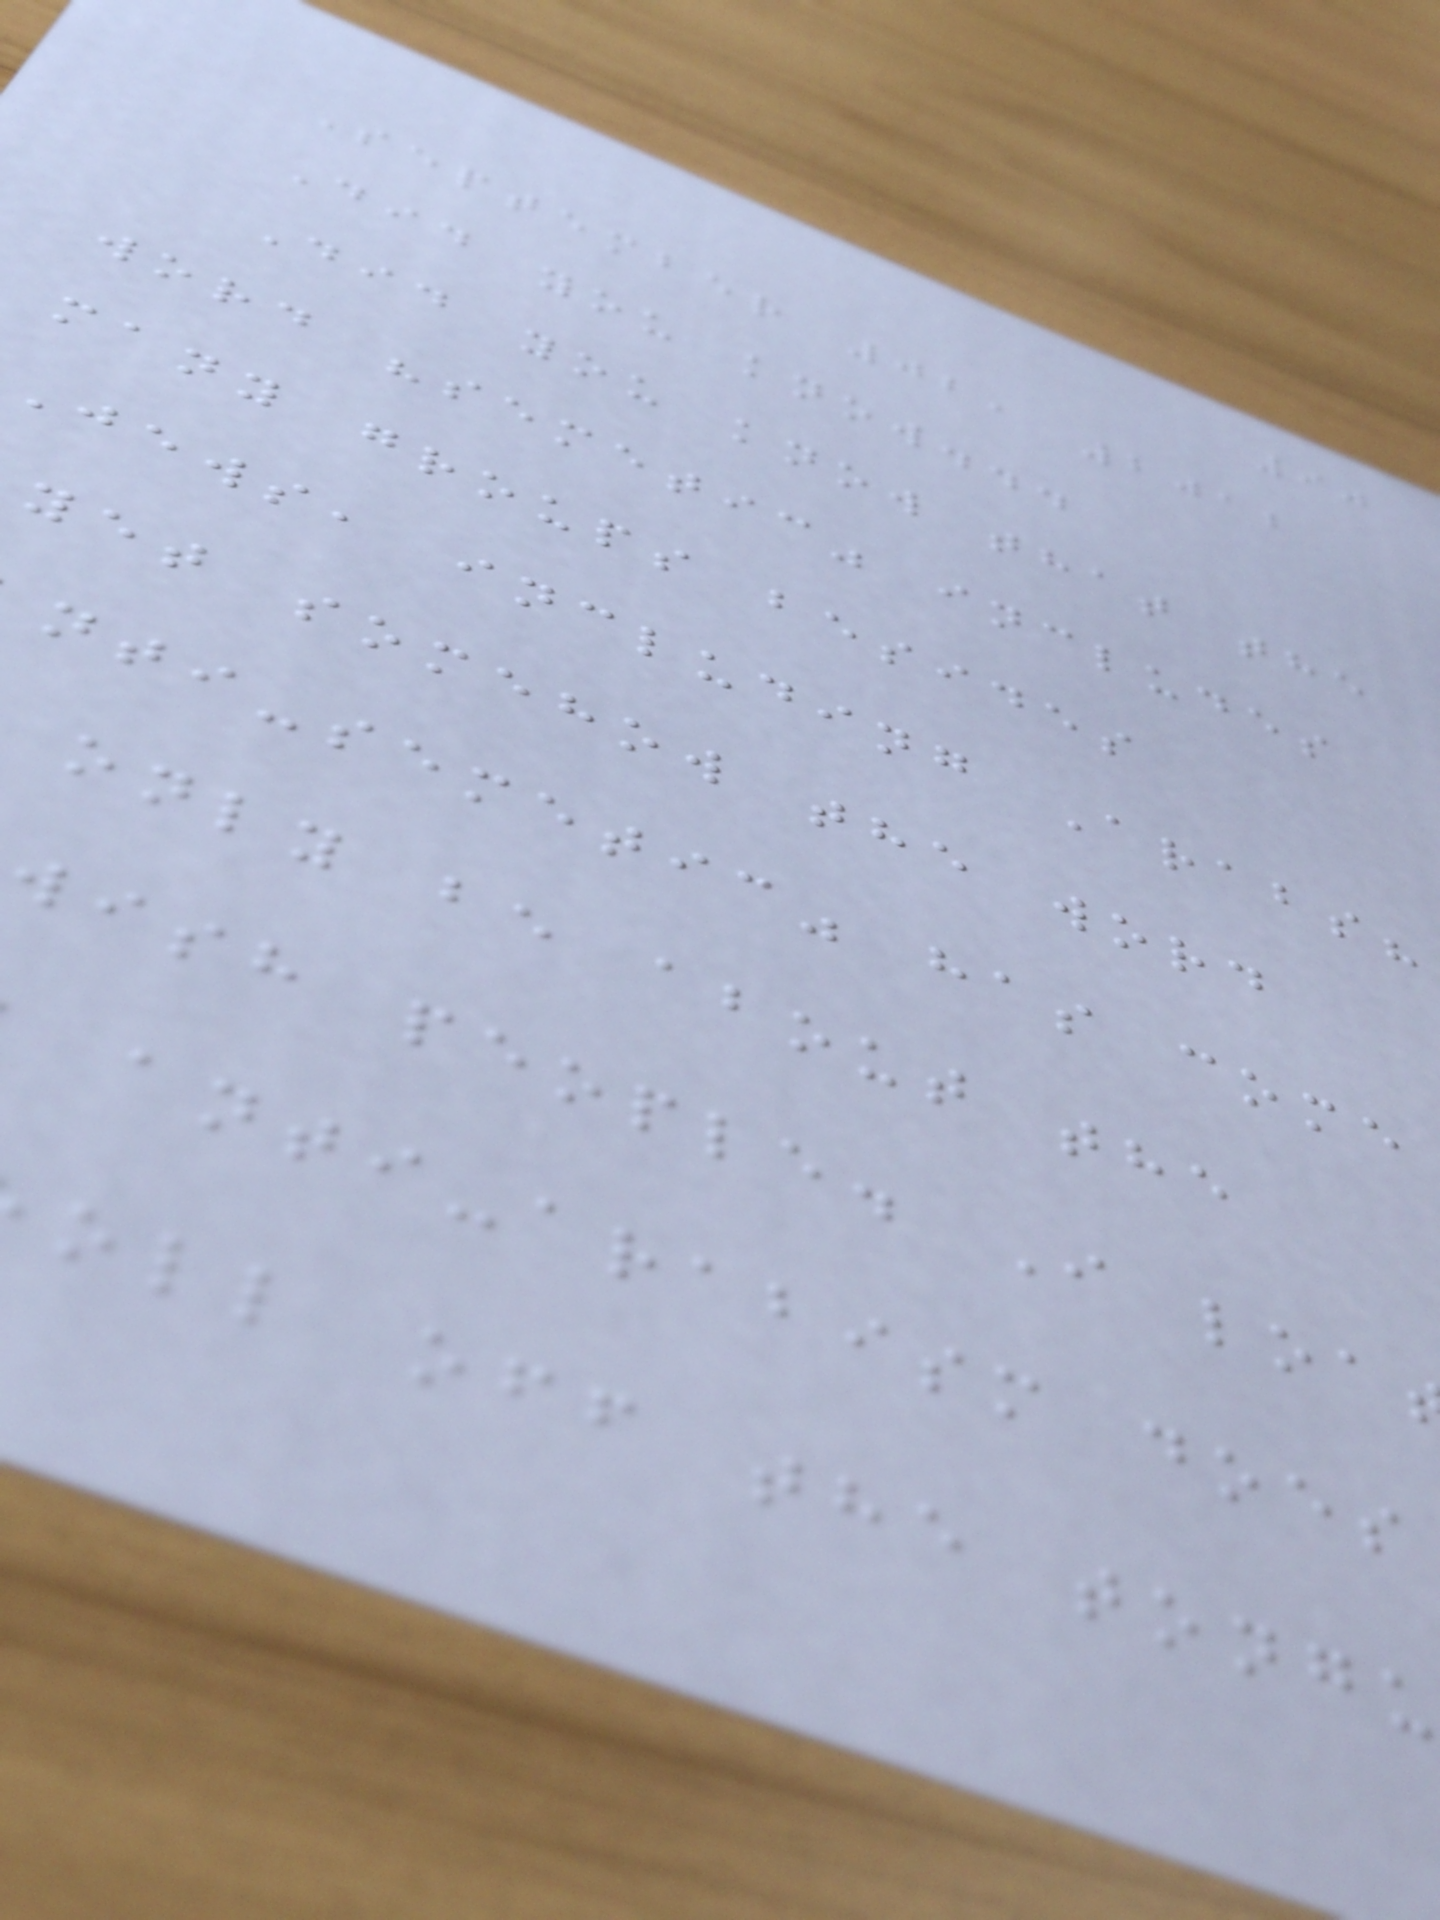90
September 02, 2012
Did you know...
Did you know that the
word "semetic" includes
many groups besides
Jews, including Arabs?
yet somehow the word
nti-semetic" has come
only be about the
wish people. I loa
anti-arabism does
oll off the tongu
